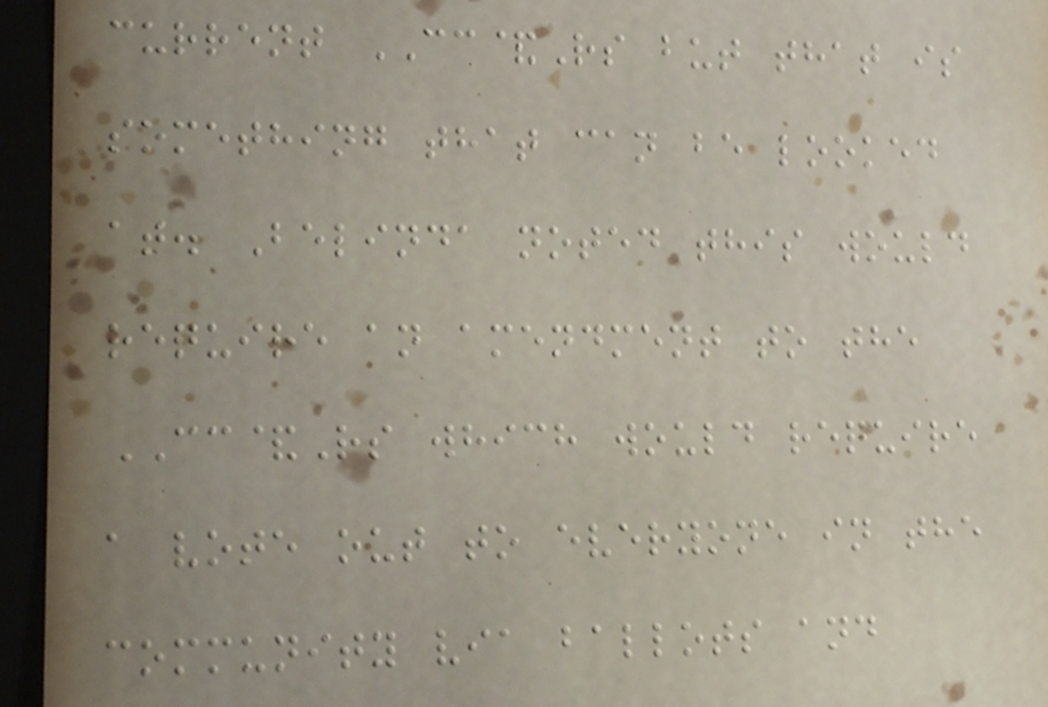current CC&Rs but that is
something that can be looked
at. Belinda noted this would
require an amendment to the
CC&Rs which would require
a vote out to everyone in the
community via ballots and
